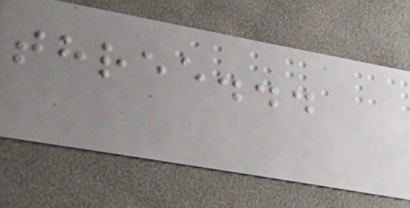three...
